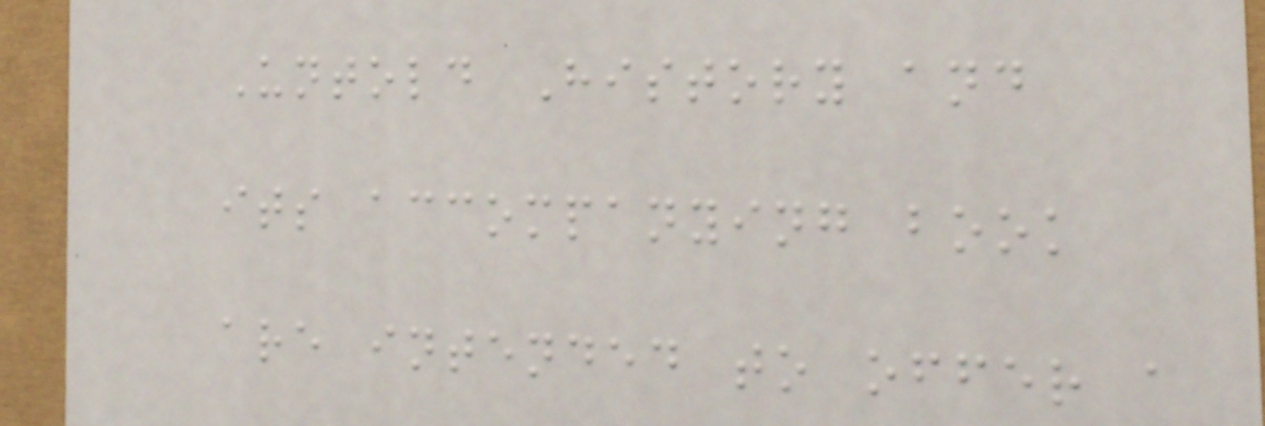Untold History and
its accompanying book
are intended to offer a
